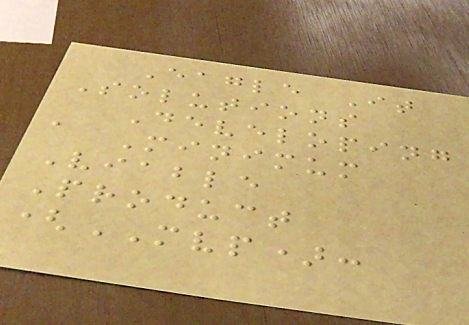Eagle It
Solutions
Developing
a Minimum
Viable
Product
(MVP):
